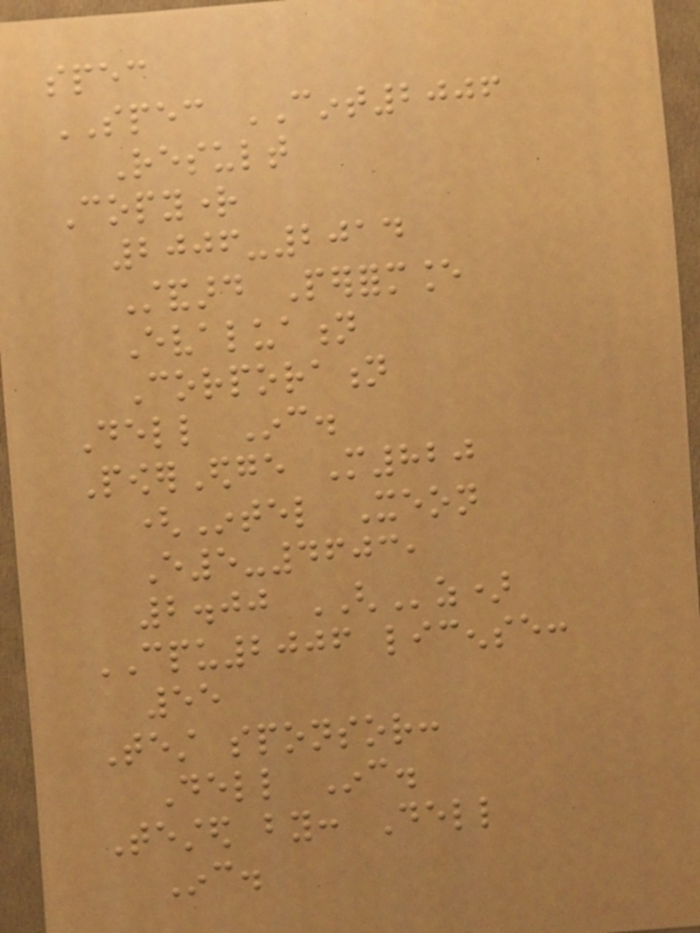spec
SPEC CINT2006
Result
Copyright
2006-2014
Standard Performance
Evaluation
Corporation
Dell Inc.
PowerEdge M820
(Intel Xeon
E5-4603,
2.00 GHz)
CPU2006 license:
55
Test sponsor:
Dell Inc.
Tested by: Dell
Inc.
